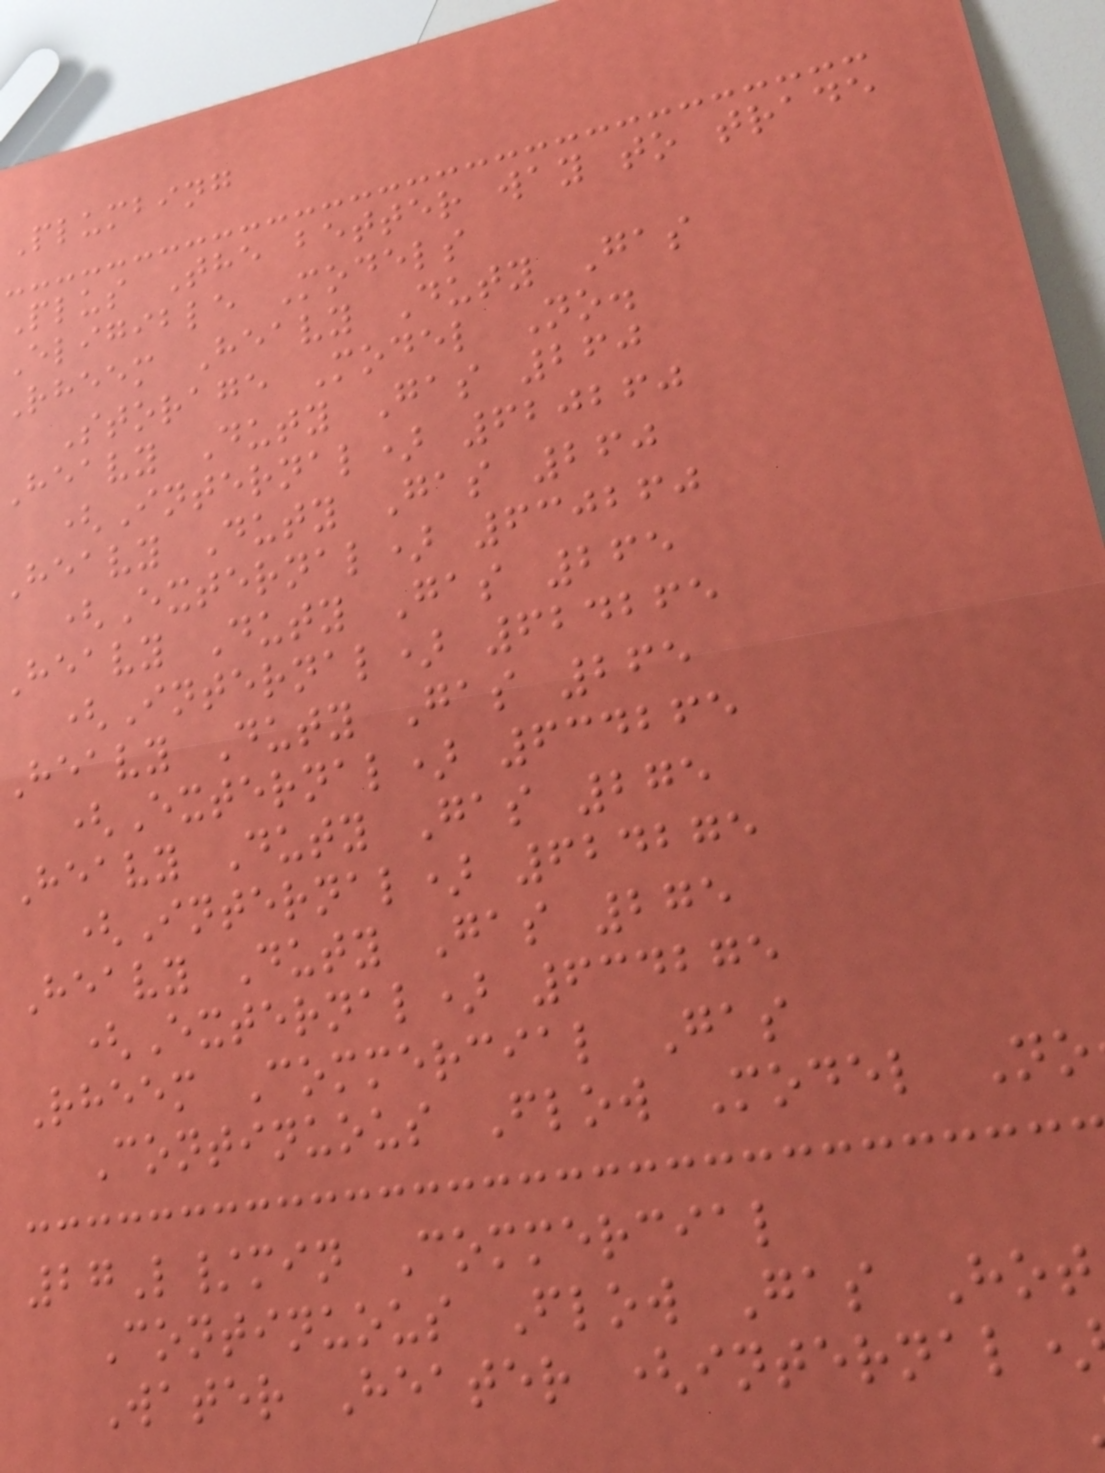Plumbing
Plus The better way to trade
Eligible Models
Rheem Heavy Duty Gas
Storage Model No.
heavy Duty Gas 260
(Internal) 620260
heavy Duty Gas 260
(External) 630260
heavy Duty Gas 265
(Internal) 624265
heavy Duty Gas 265
(External) 634265
Heavy Duty Gas 275
(Internal) 624275
Heavy Duty Gas 275
(External) 634275
Rheem Commercial Gas
Continuous Flow Model No
27L/min Commercial
Continuous Flow Gas Hot
Water Heater (internal
